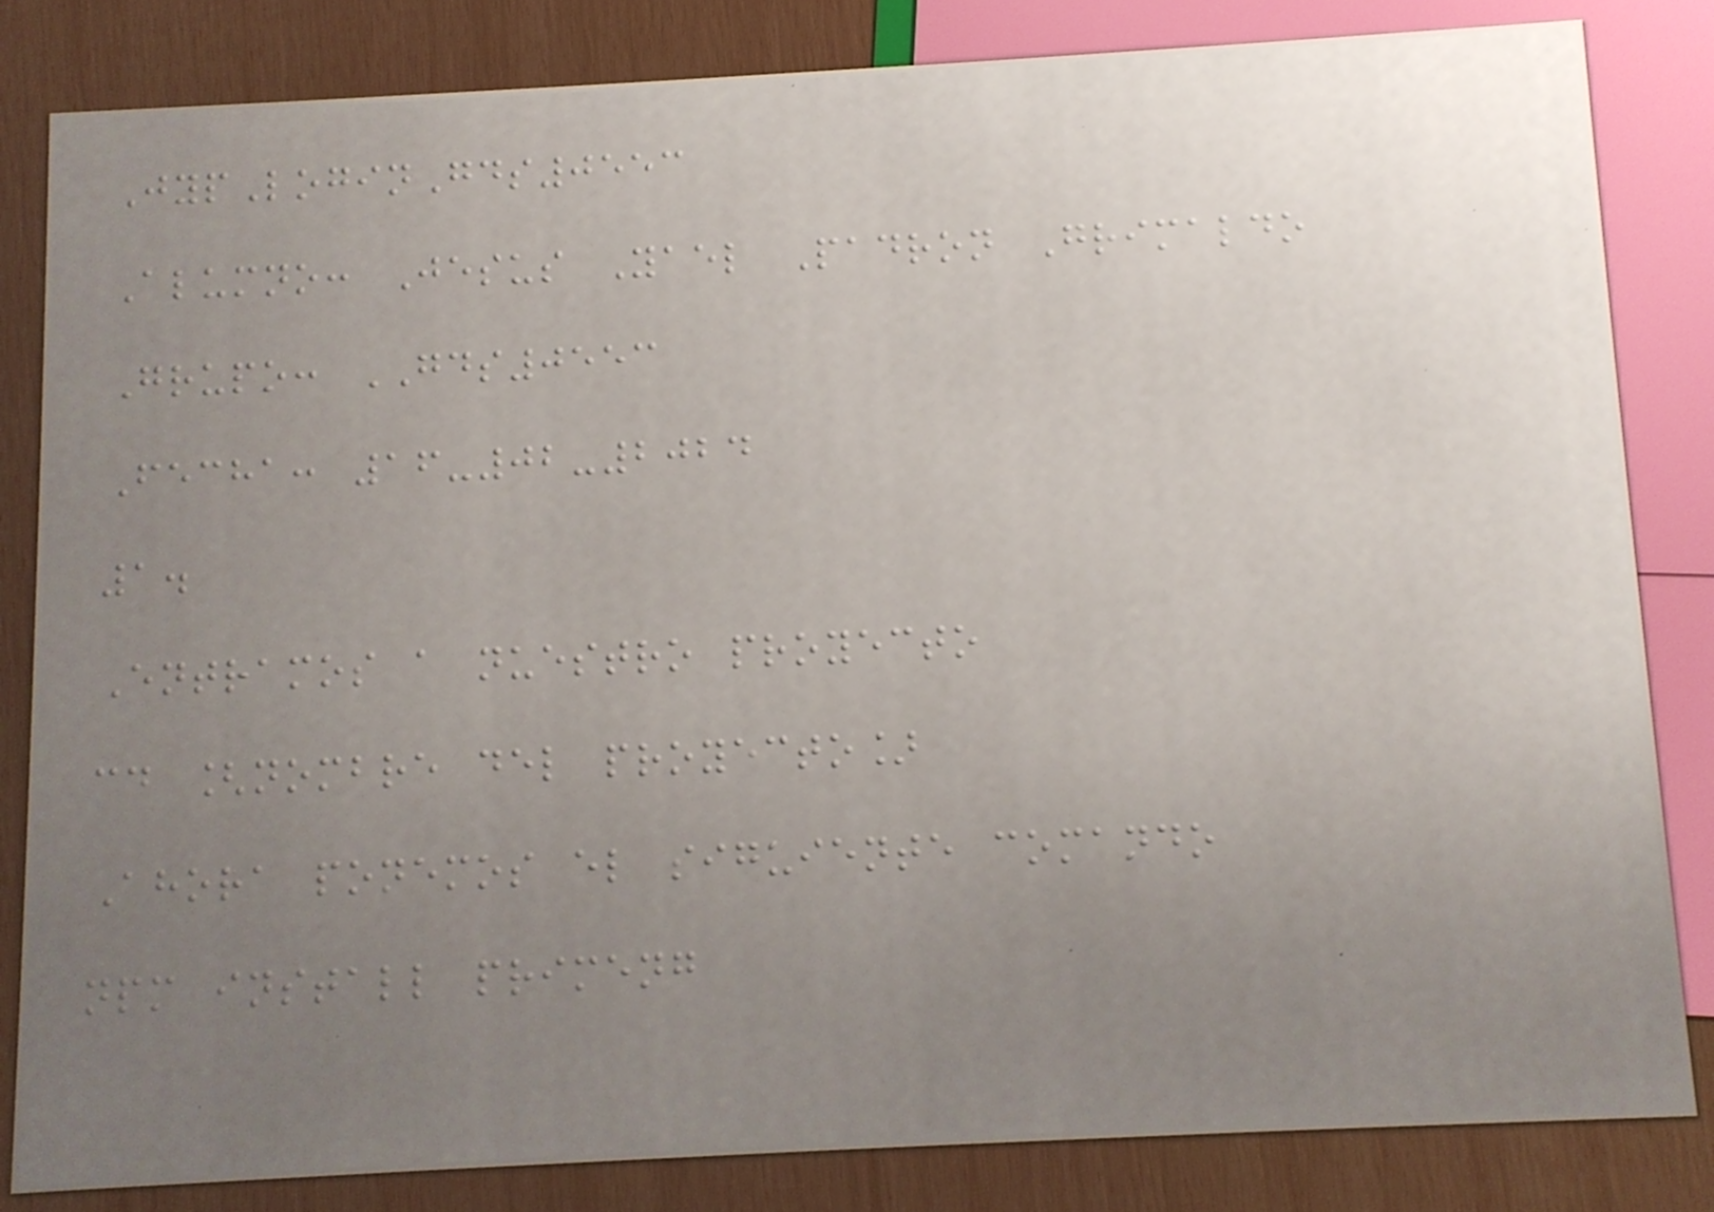JypLoginGds0553
Alumno: Jesus Yael Padron Grimaldo
Grupo: GDS0553
Fecha: 16-02-2024
1.
Entramos a nuestro proyecto
cd [nombre del proyecto]
Ahora ponemos el siguiente comando
npm install primeng
